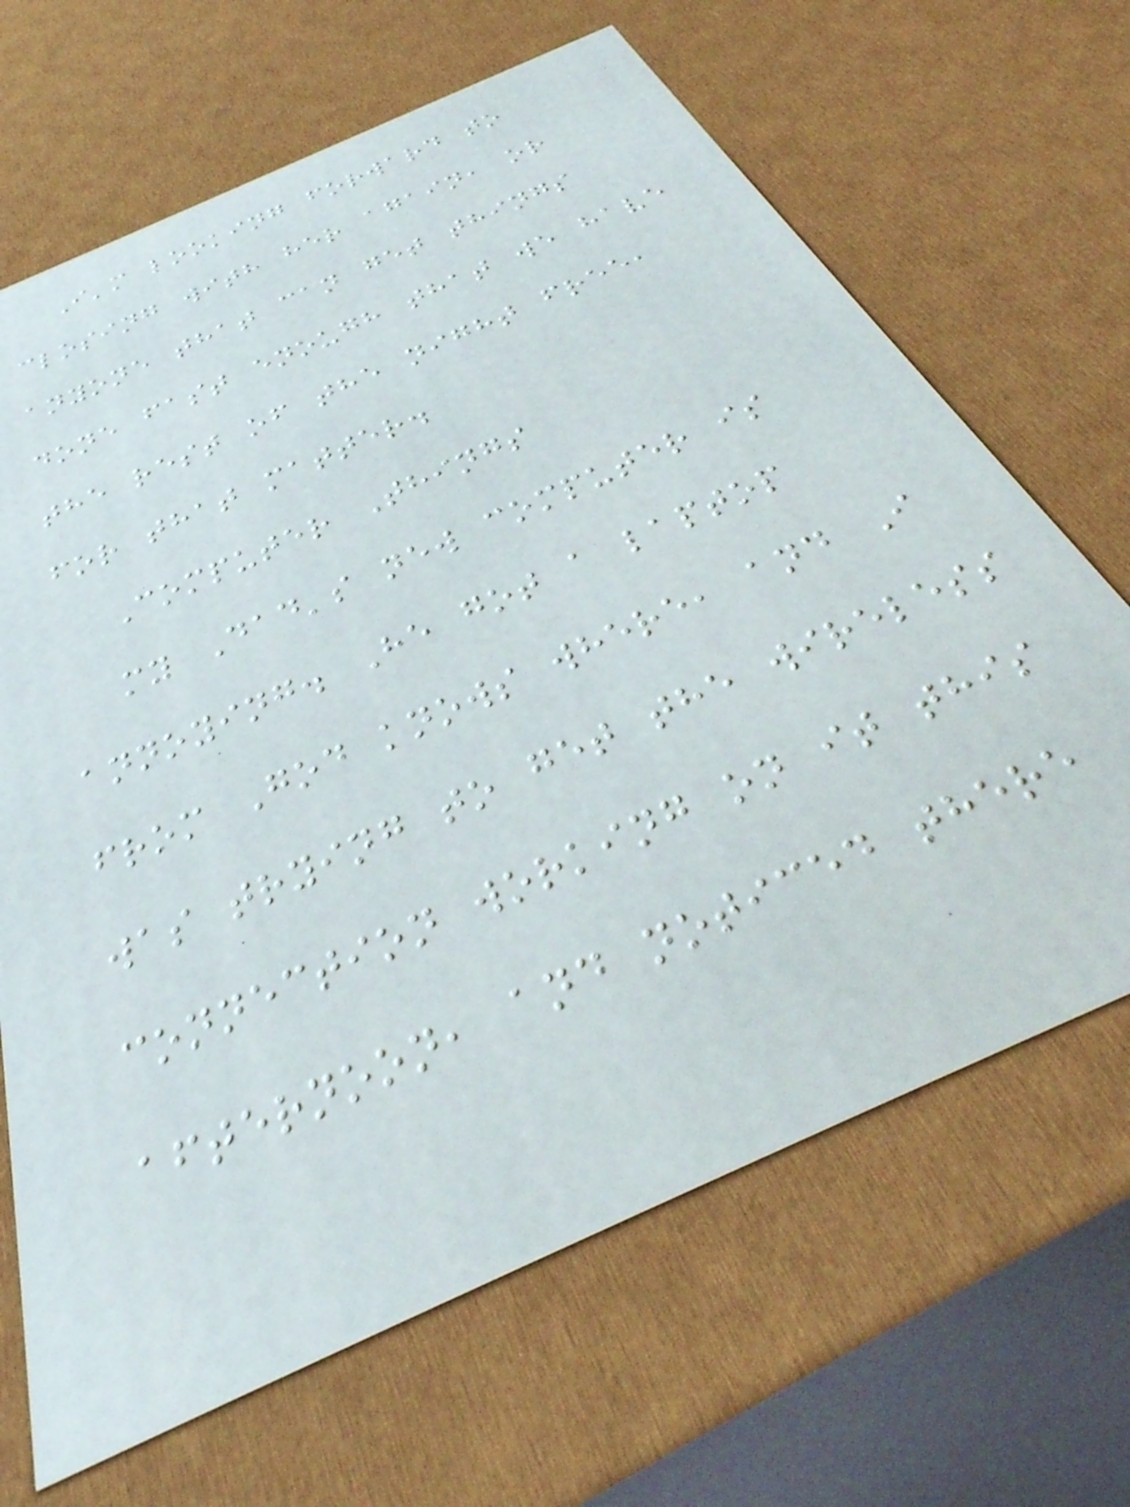I'm looking forward to
closing with her again, or
anyone that can get things
done fast enough that we have
the rest of the night free,
for that matter.
Computer Things
my Dad's new computer is
annoying. He got a laptop
from God knows where, and I
was trying to get the wireless
connection working on it this
afternoon, and noticed there
